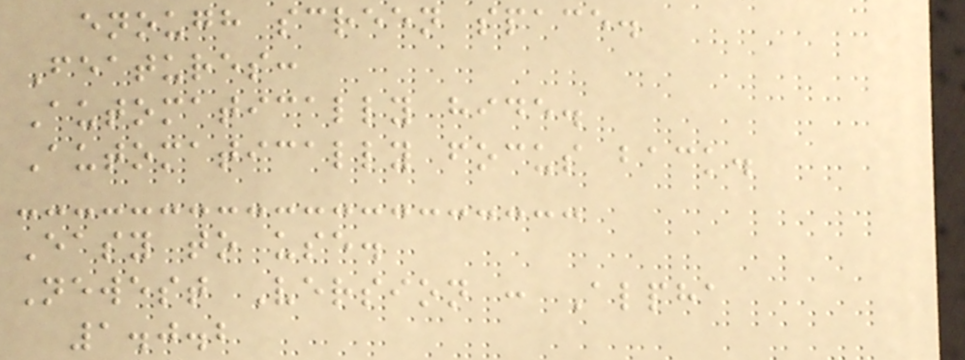enough screen space.
Features:
Automatically hide.
Automatically focus back.
Easy to use.
Newest Version : Alpha
1.0.2
